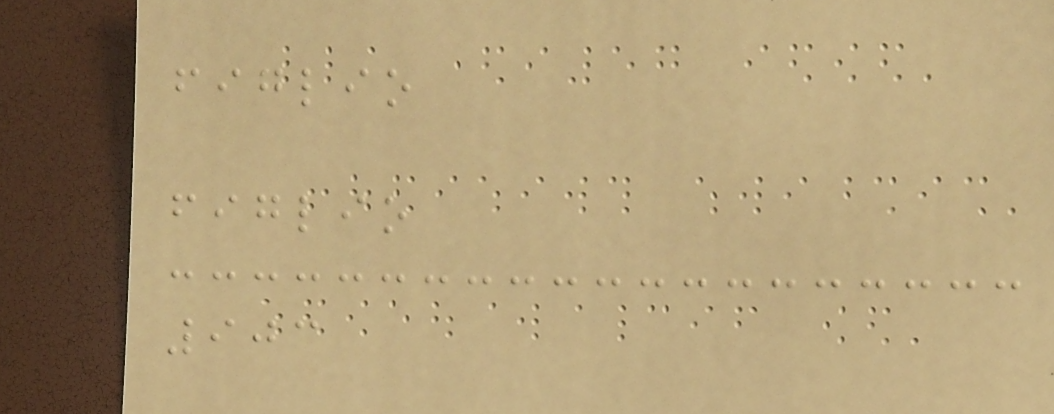figlio
figlio
903
